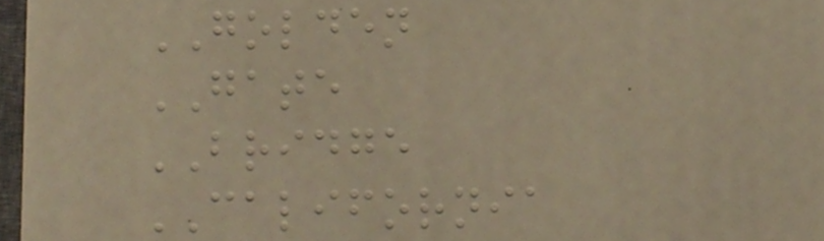GOLDEN
GATE
BRIDGE
CALIFORNIA
